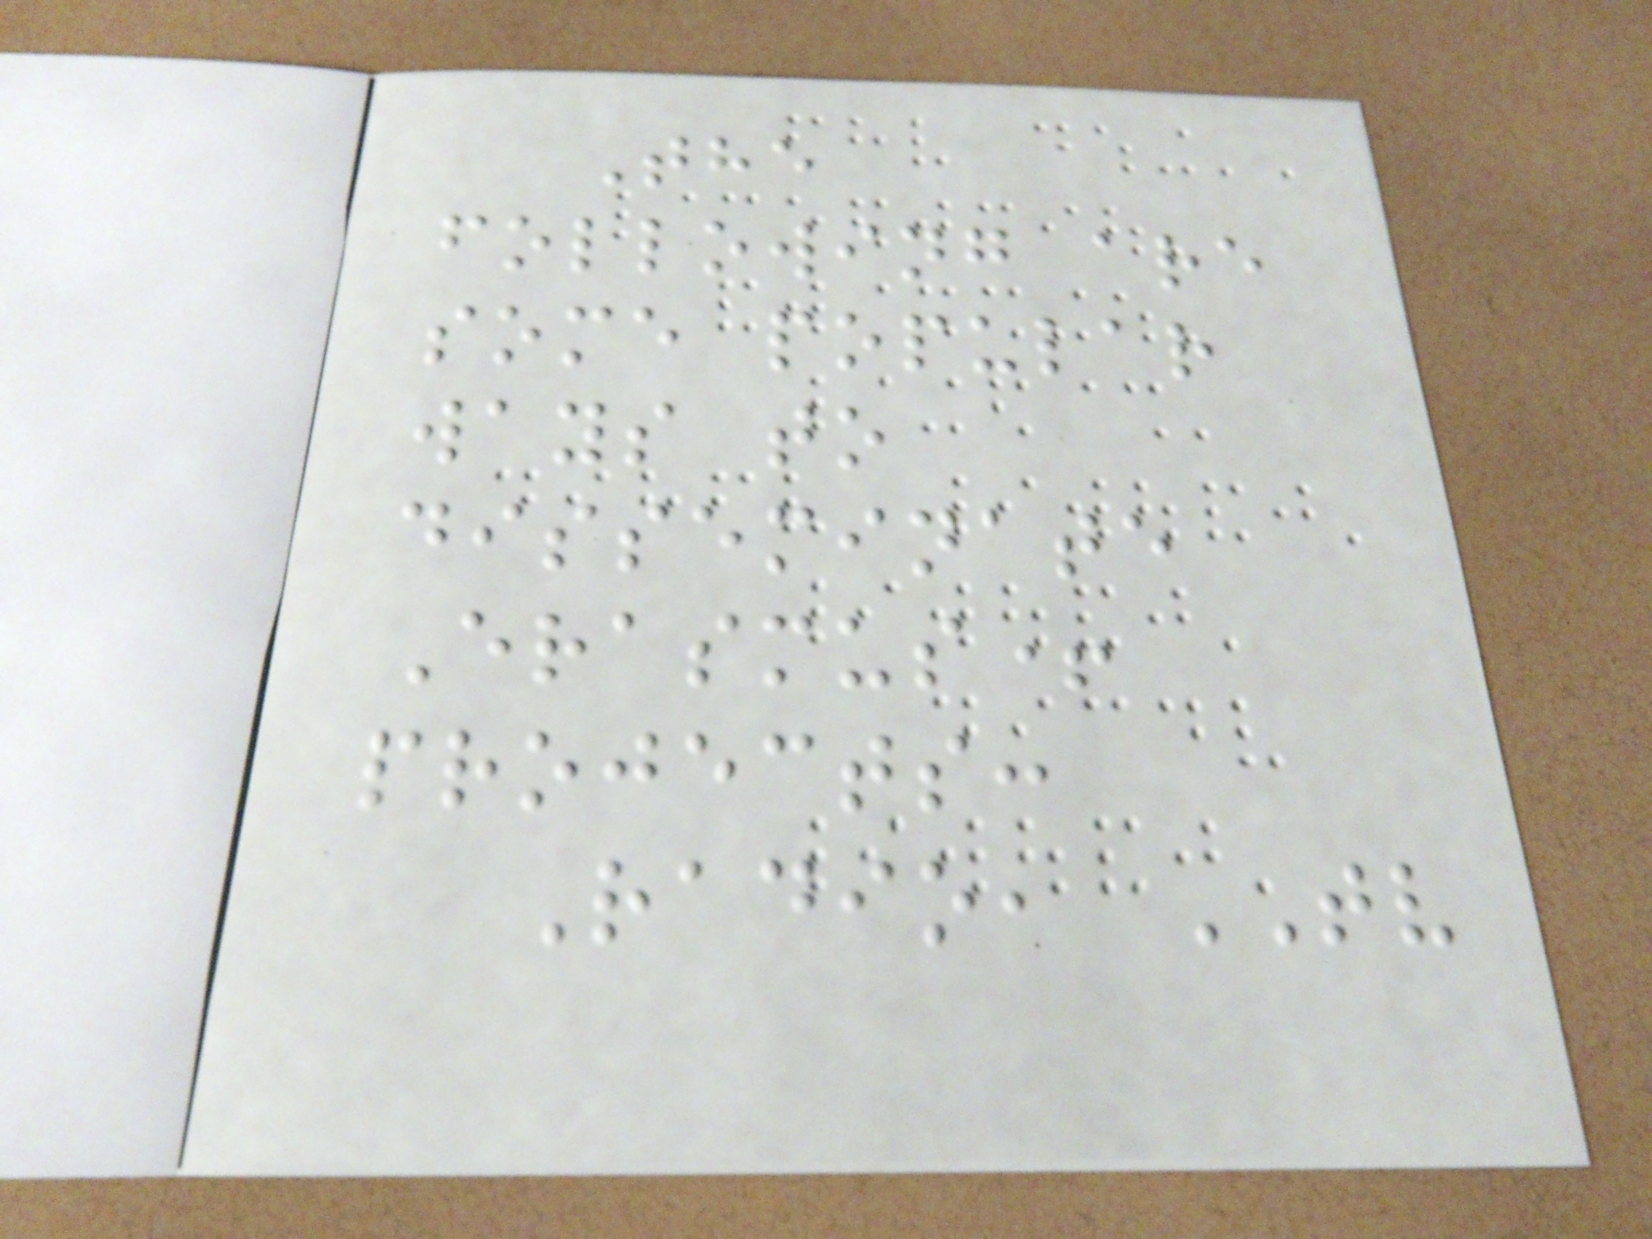The
following are
some popular
ways to
disseminate
Erasmus+
projects:
Radio, TV
